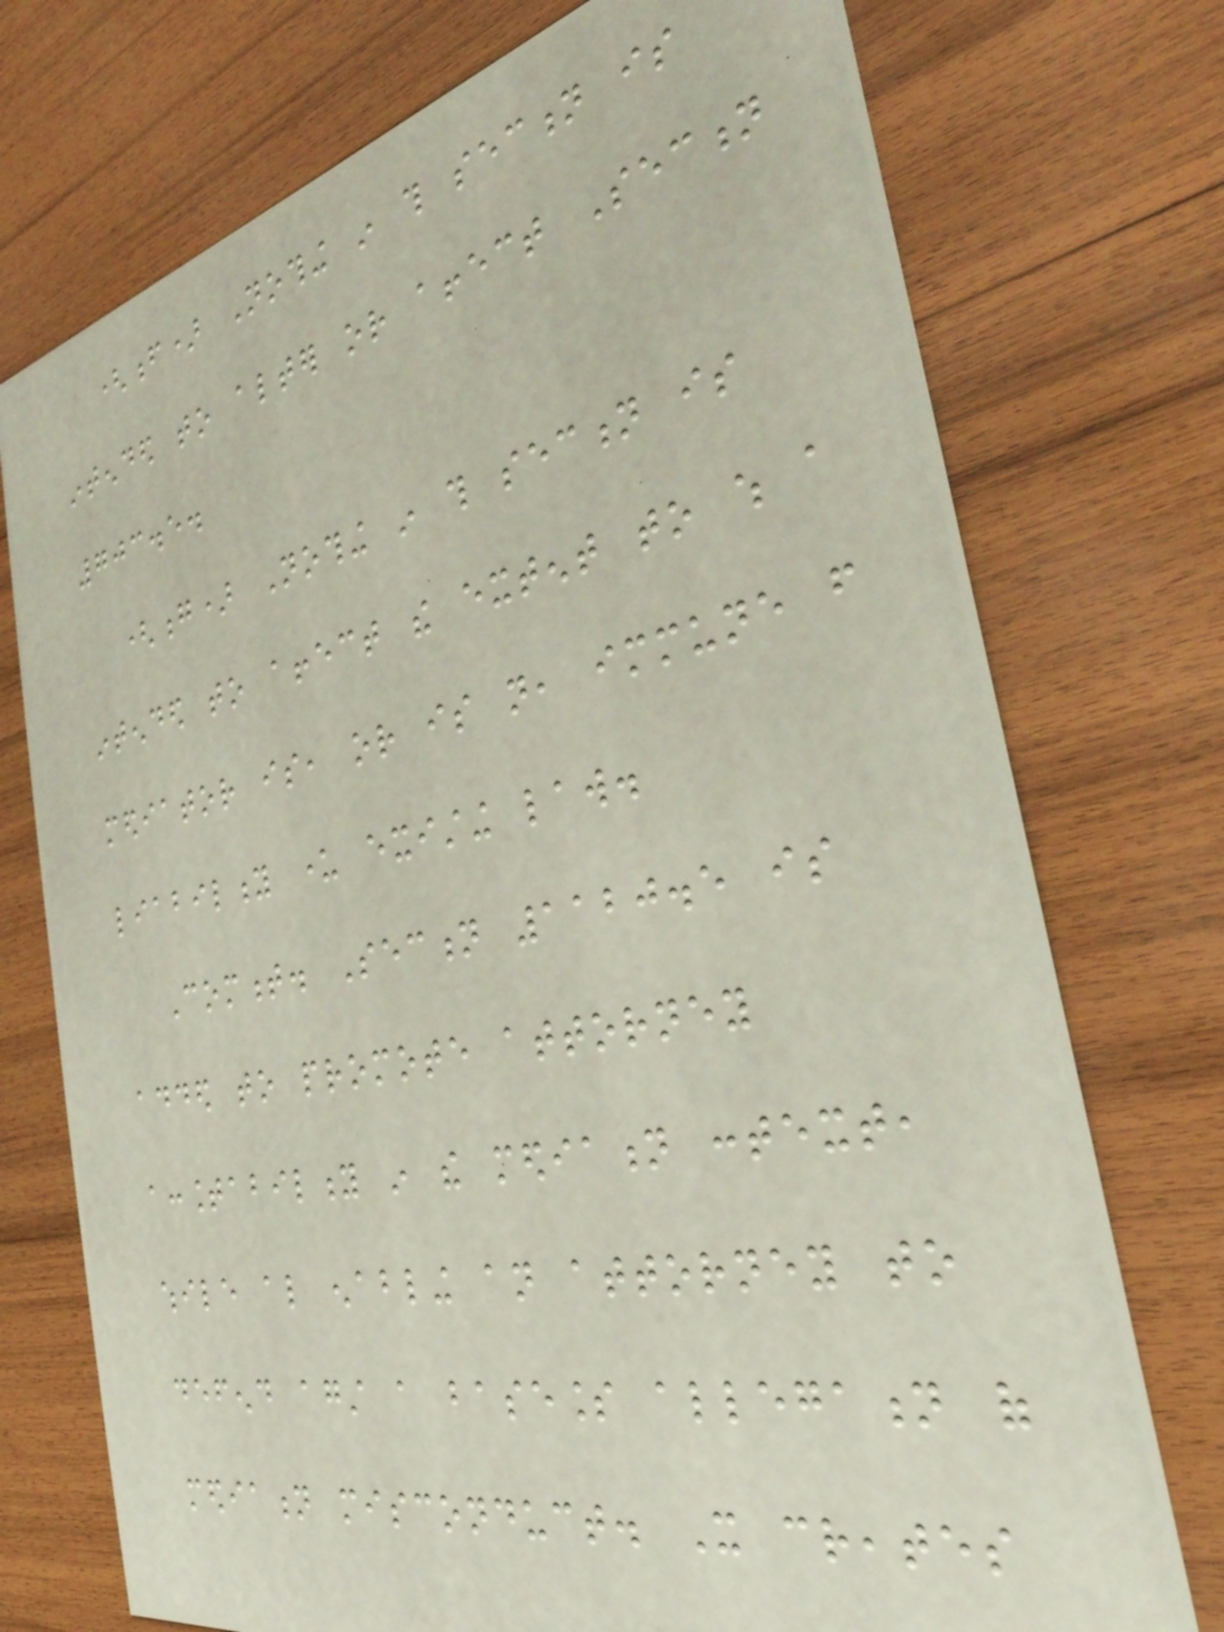(f) Nothing in this section is
intended to alter or affect Section
703.5.
(g) Nothing in this section is
intended to affect the extent to which a
mediator is, or is not, immune from
liability under existing law.
Comment. Section 1120.5 is
added to promote attorney
accountability in the mediation context,
while also enabling an attorney to
defend against a baseless allegation of
mediation misconduct. It creates
